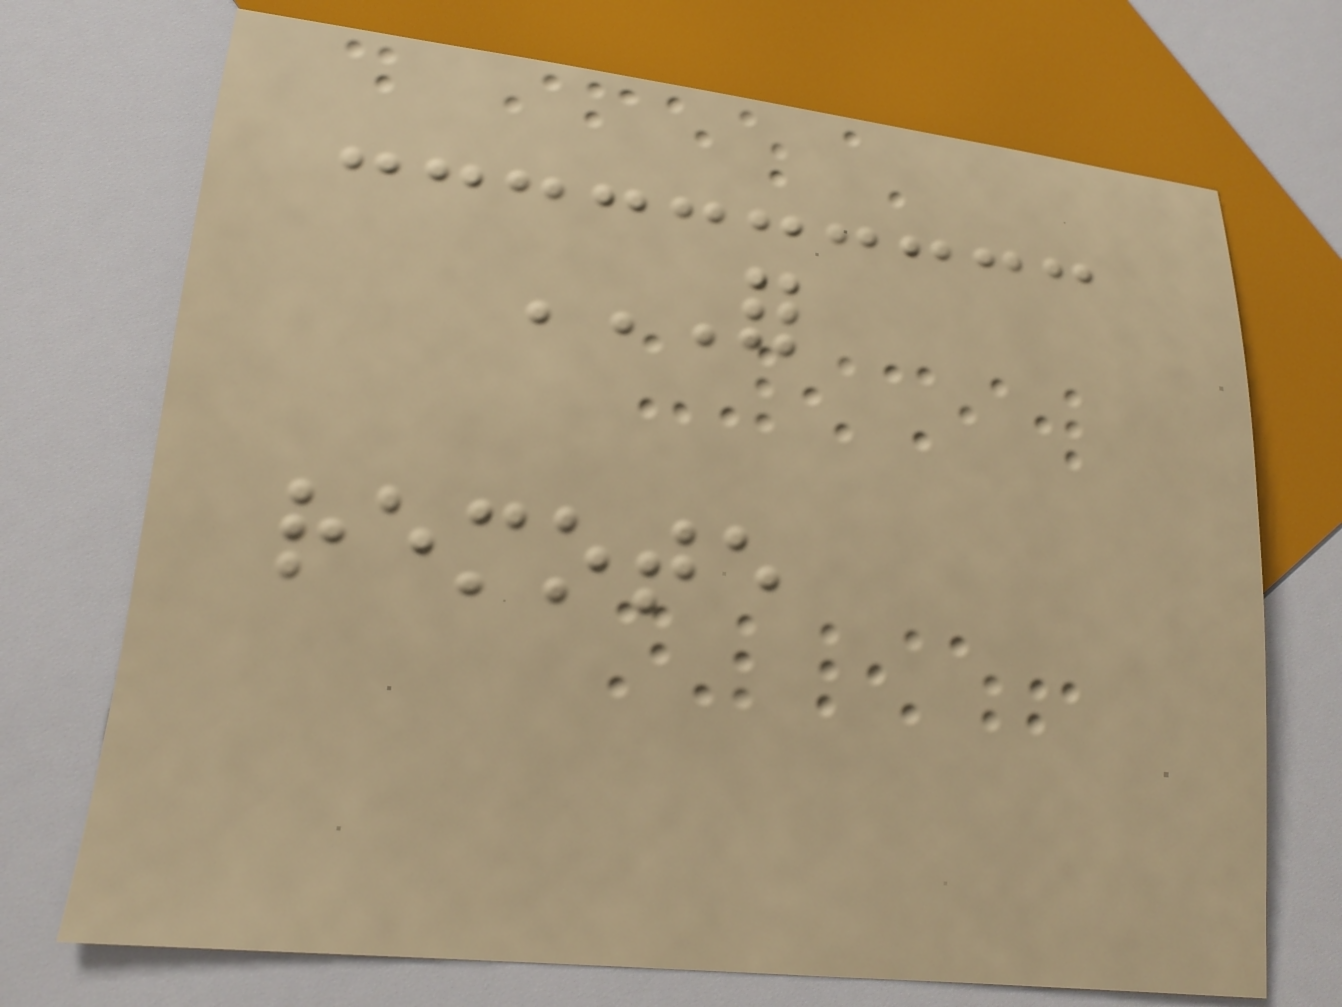FOR
REMOTE
